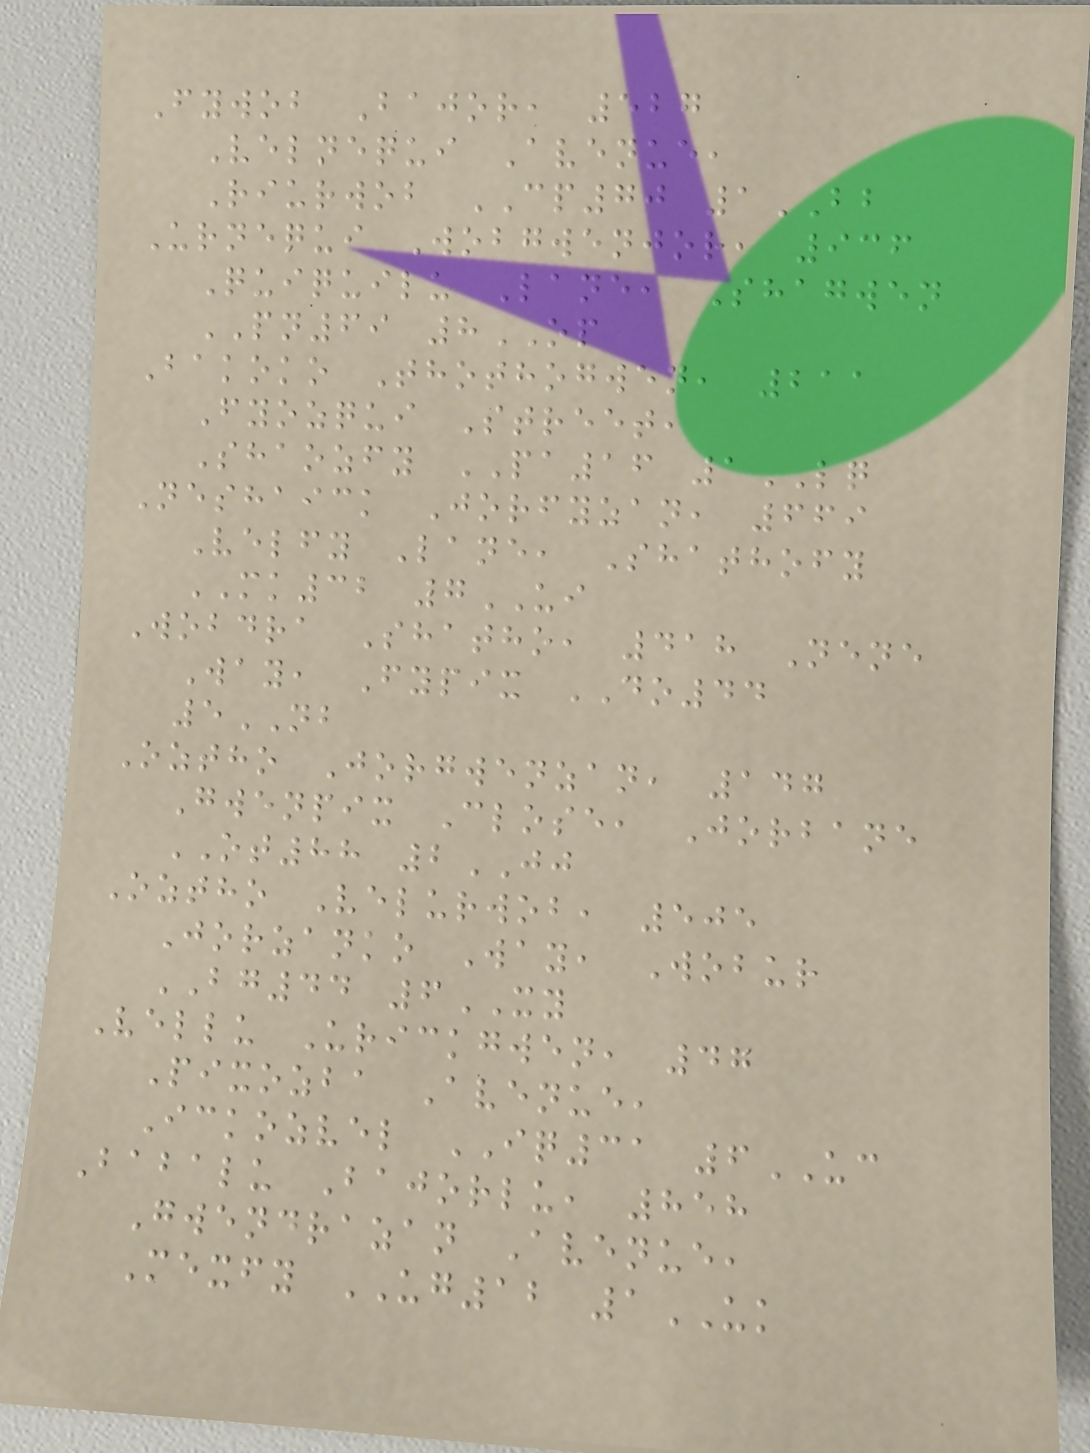Fywob Bajor, 527
Velnequi Avenue,
Riurwob CP70 1BB
Urnequi Wobgwenjor, 936
Quiquilu Lane, Shagwen
PN69 8OP
Bakoko Thothogwen, 211
Fyozqui Street,
Shaozfy PA16 1LQ
Neshaick Jorfyzan, 669
Velfy Lane, Shathofy
MK32 7UI
Wobdra Shatho, 418 Nene
Way, Fypix DO44
5NB
Oztho Jorgwenzan, 147
Gwenpix Close, Jorbane
OT88 2JJ
Oztho Velurwob, 505
Jorzanko Way, Wobur
BG44 6XY
Vellu Urickgwen, 47
Pixozba Avenue,
Ickozvel IQ31 6UC
Babalu Bajorlu, 858
Gwendrazan Avenue,
Mexfy UG12 1UK
